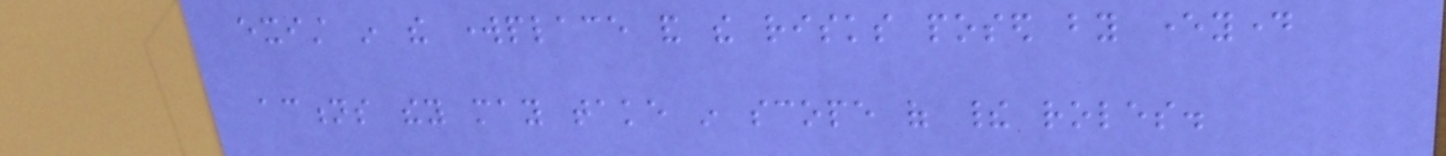exist in the workplace and the risks posed by everyday
actions they may take in scope of their roles.
